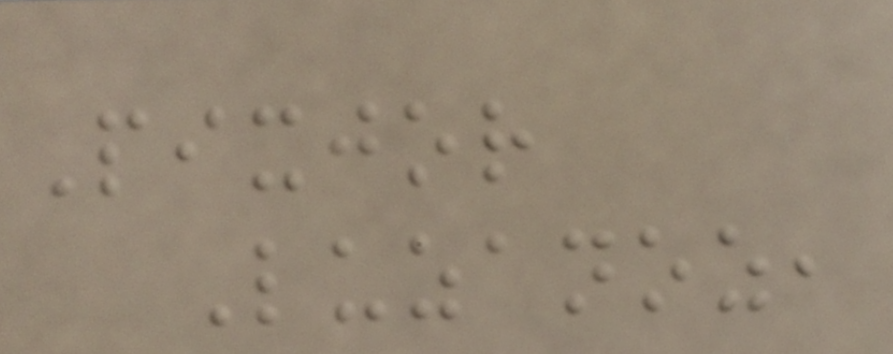Pixjor
Luzanoz,
